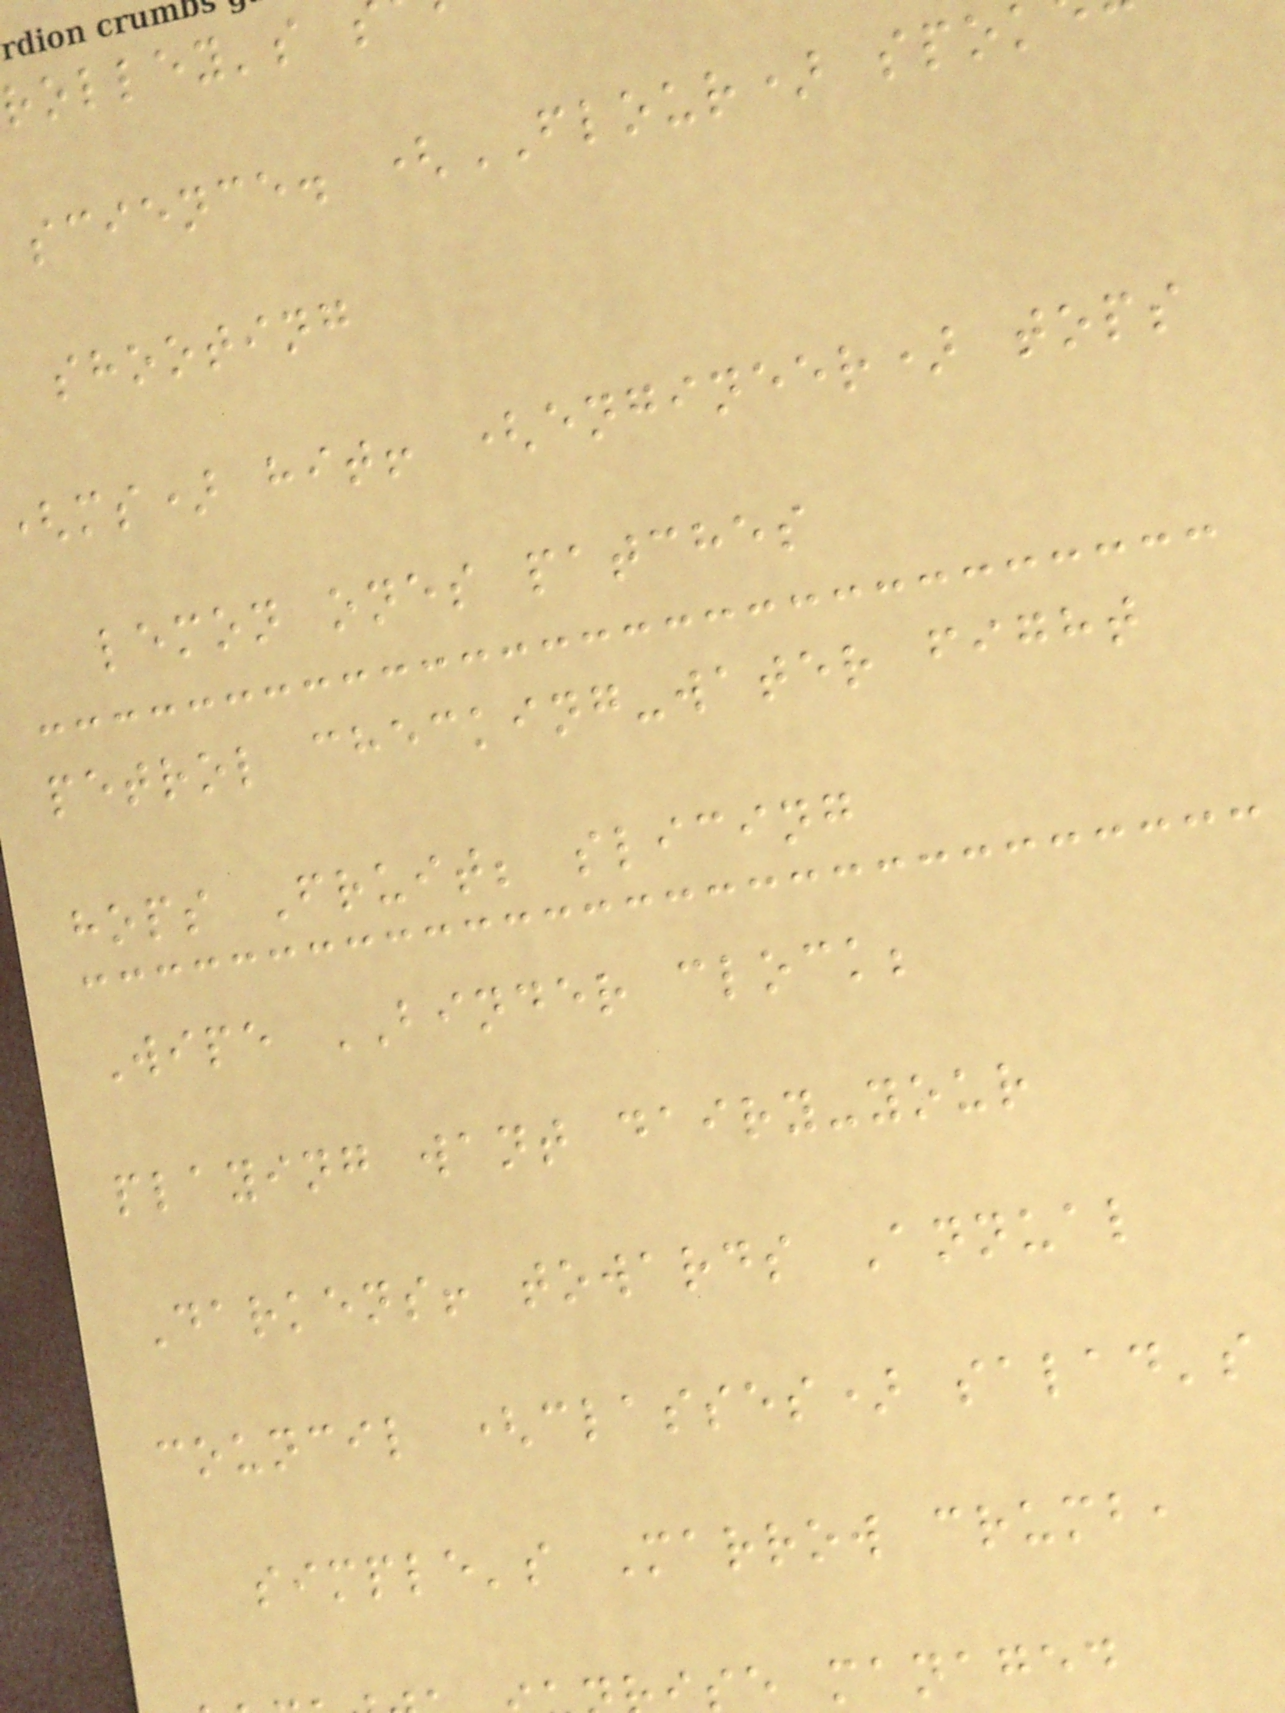rolley's
science. (FLOUR) spo
shooting
(ms) hit! (engineer) tops
lemon ones patches
petrol checking-water fight
hops Fruit; slicing
Wipe BINDER clock;
playing want dairy-your
Darkens! towards Annual
council (classes) salad's
simple's Marrow crumb,
se managed
